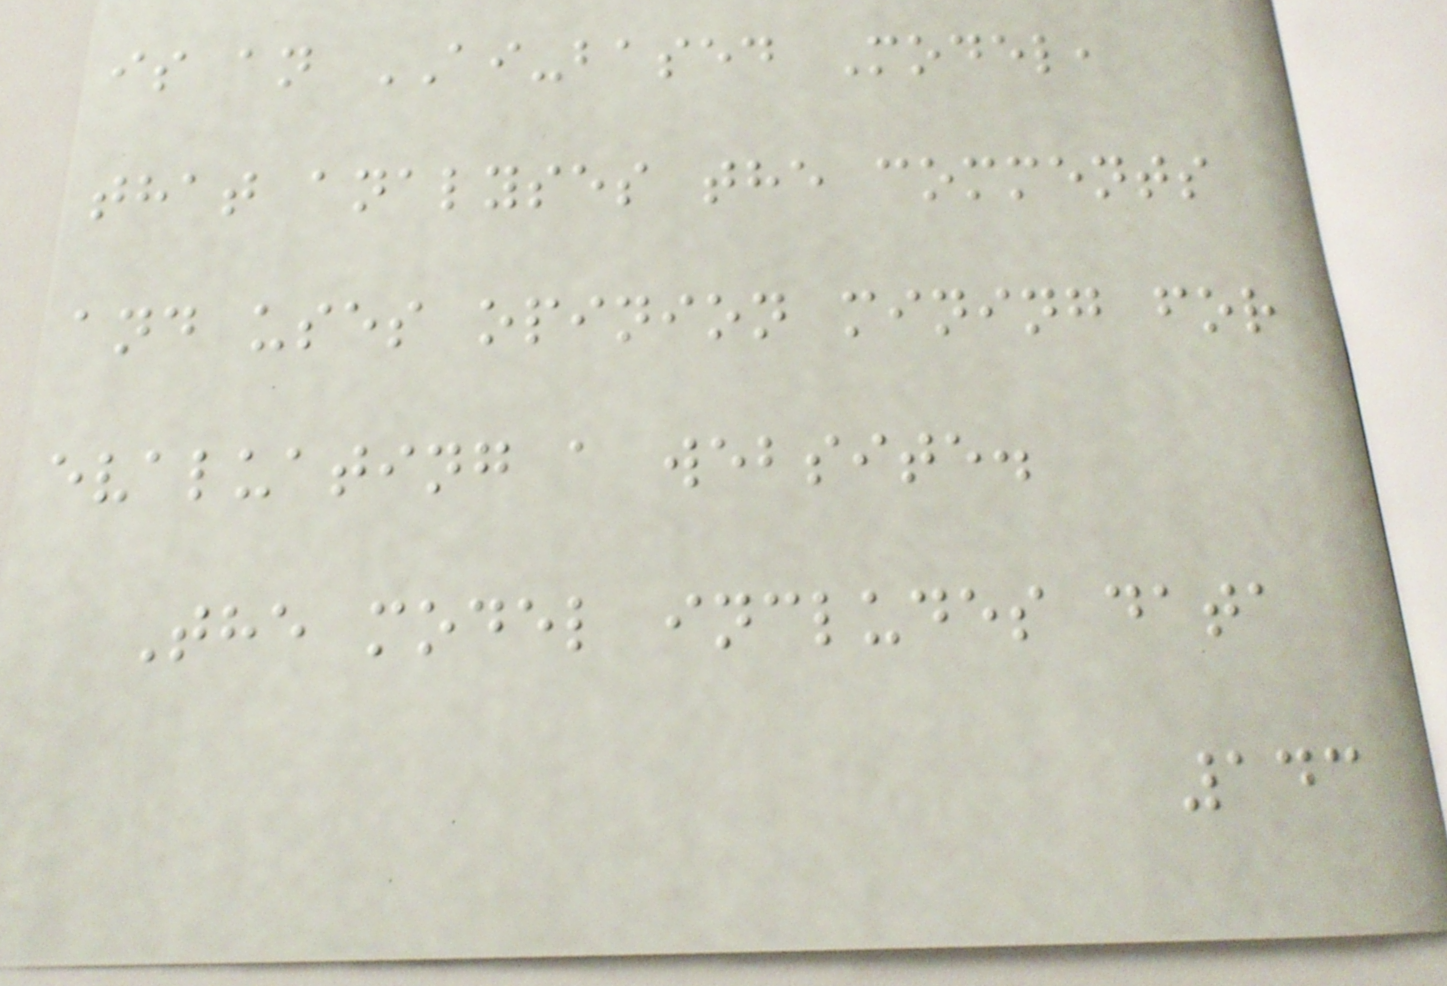is an AI-based Model,
that analyses the comments
and uses opinion mining for
evaluating a website.
The model includes data
143
